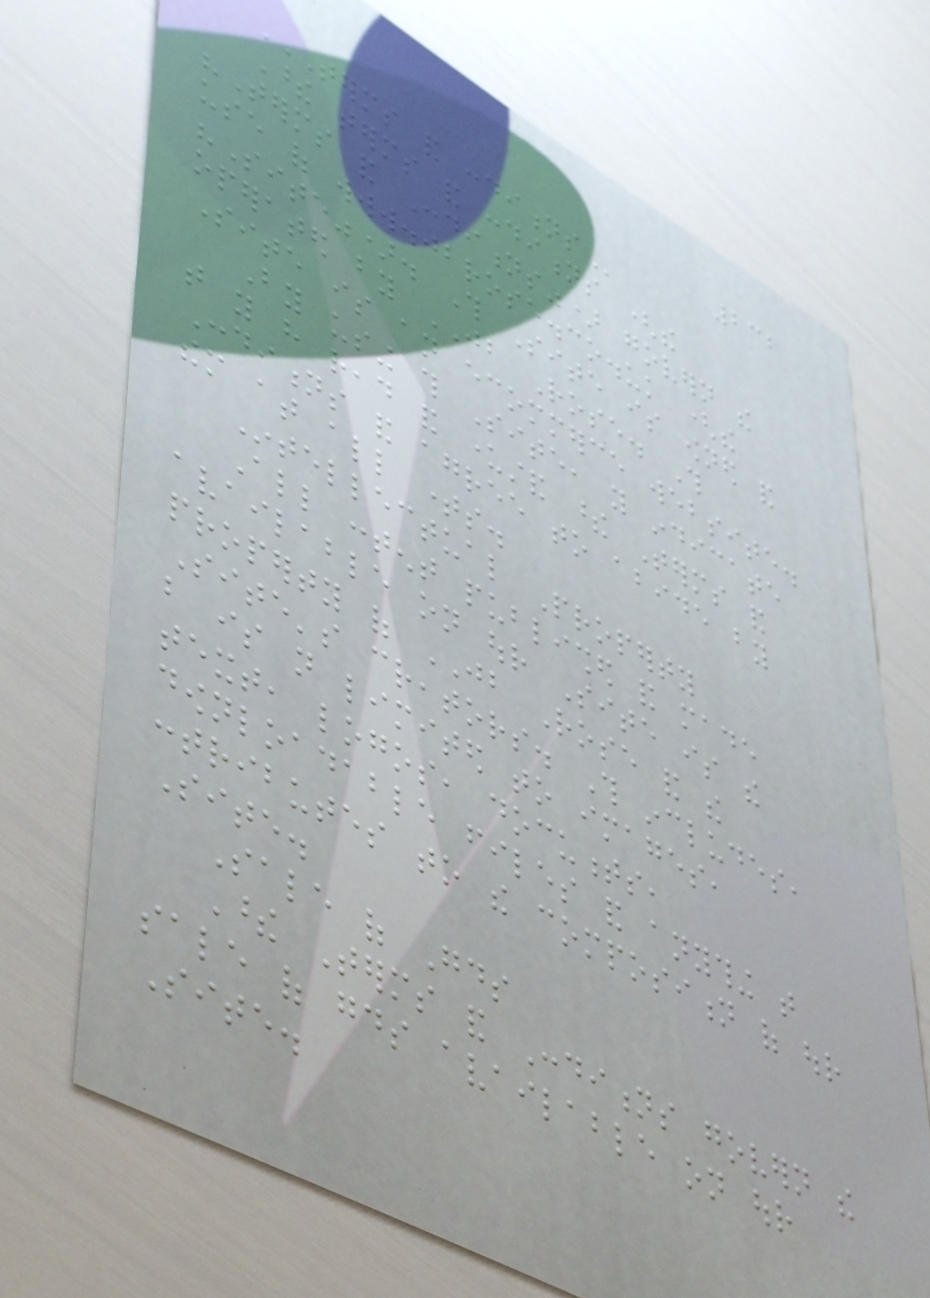232
TERMS AND CONDITIONS
These terms and conditions (the
"Terms and Conditions") govern the
use of www.jbrose.co.uk (the
"Site"). This Site is owned and
operated by JB Rose. This
Site is an ecommerce website.
By using this Site, you indicate
that you have read and understand these Terms and
Conditions and agree to abide by
them at all times.
Intellectual Property
All content published and made
available on our Site is the
property of JB Rose and the
Site's creators. This includes,
but is not limited to images,
text, logos, documents,
downloadable files and anything that
contributes to the composition of our
Site.
Sale of Goods
These Terms and Conditions govern the
sale of goods available on our
Site.
